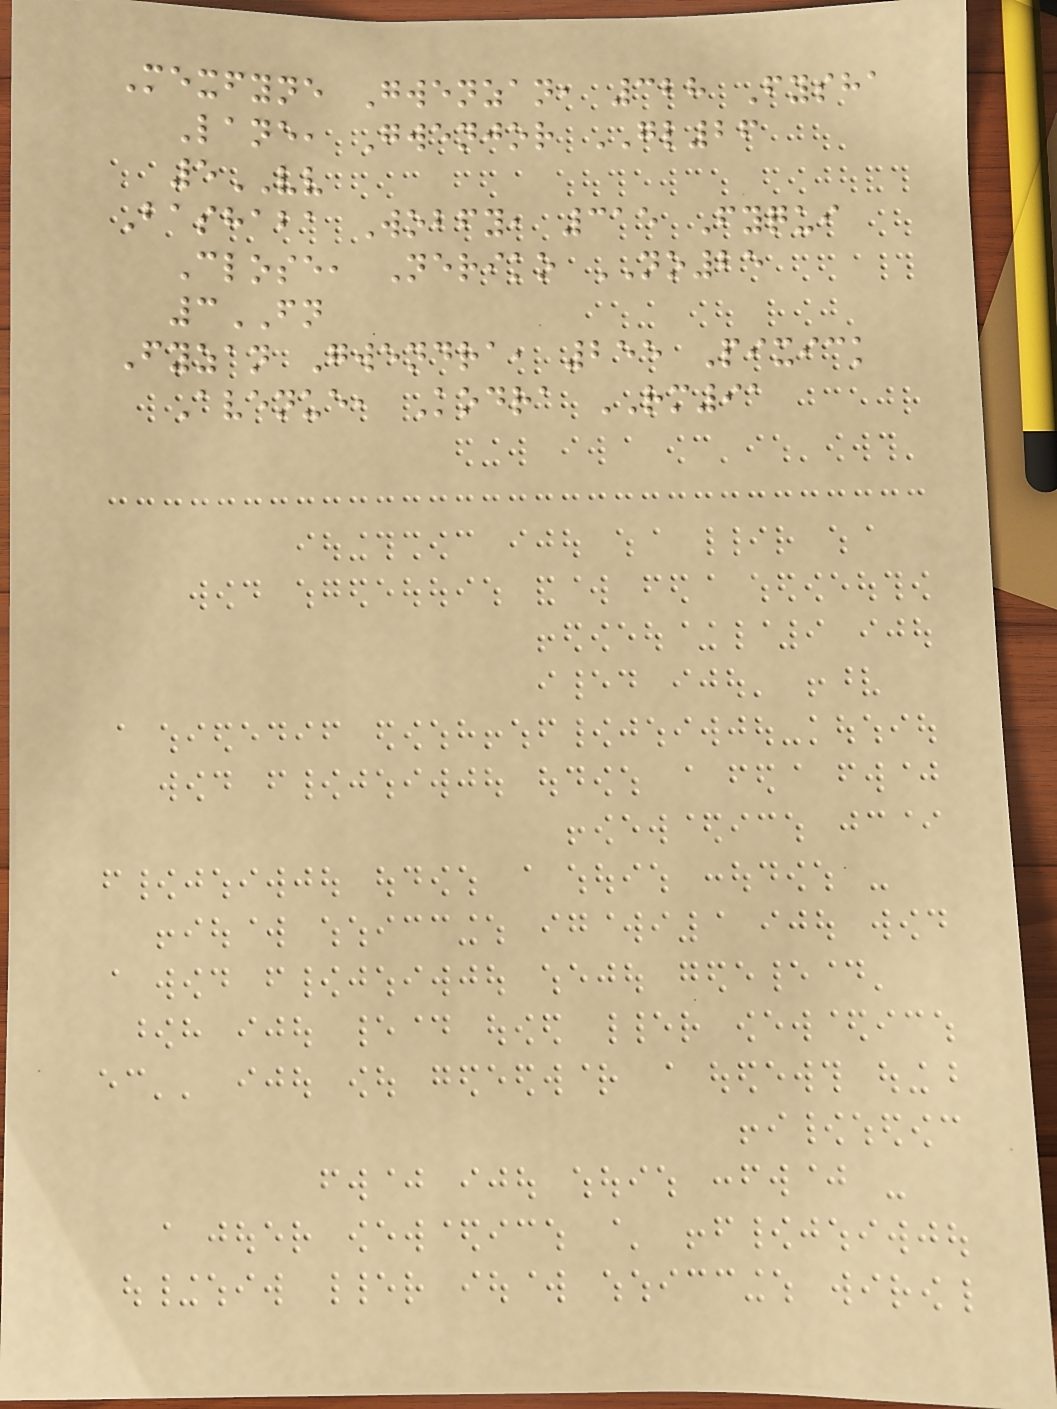Mexfyne Gwenzan, 328 Fysha
Lane, Gwenjor GL26
5VV
Bashaba Wobfy, 315 Fyqui
Close, Neriko NO25
3FN
Fyzan Gwendra, 255 Pixick
Avenue, Kodra RM91
